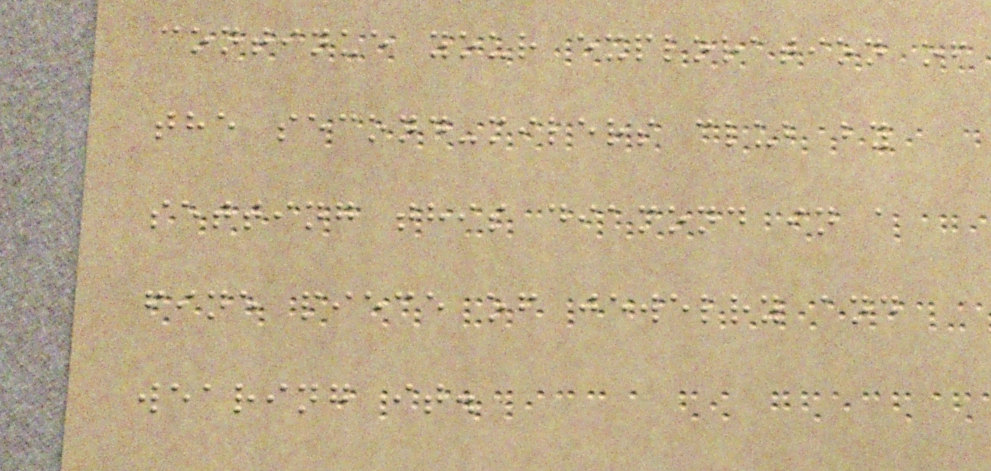continue your exploration of
the second-milers club by
setting this diamond in a
fine piece of jewelry and
wearing it.
